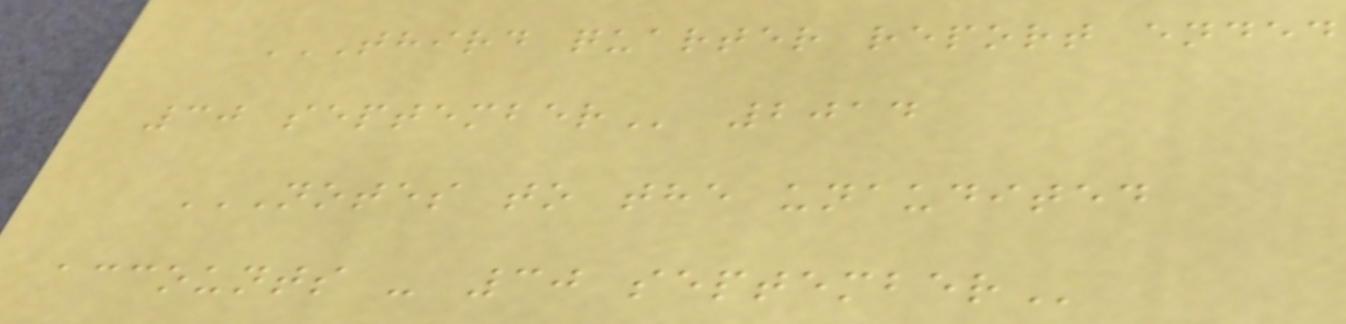THIRD QUARTER REPORT ENDED
30 SEPTEMBER 2014
NOTES TO THE UNAUDITED
ACCOUNTS - 30 SEPTEMBER
